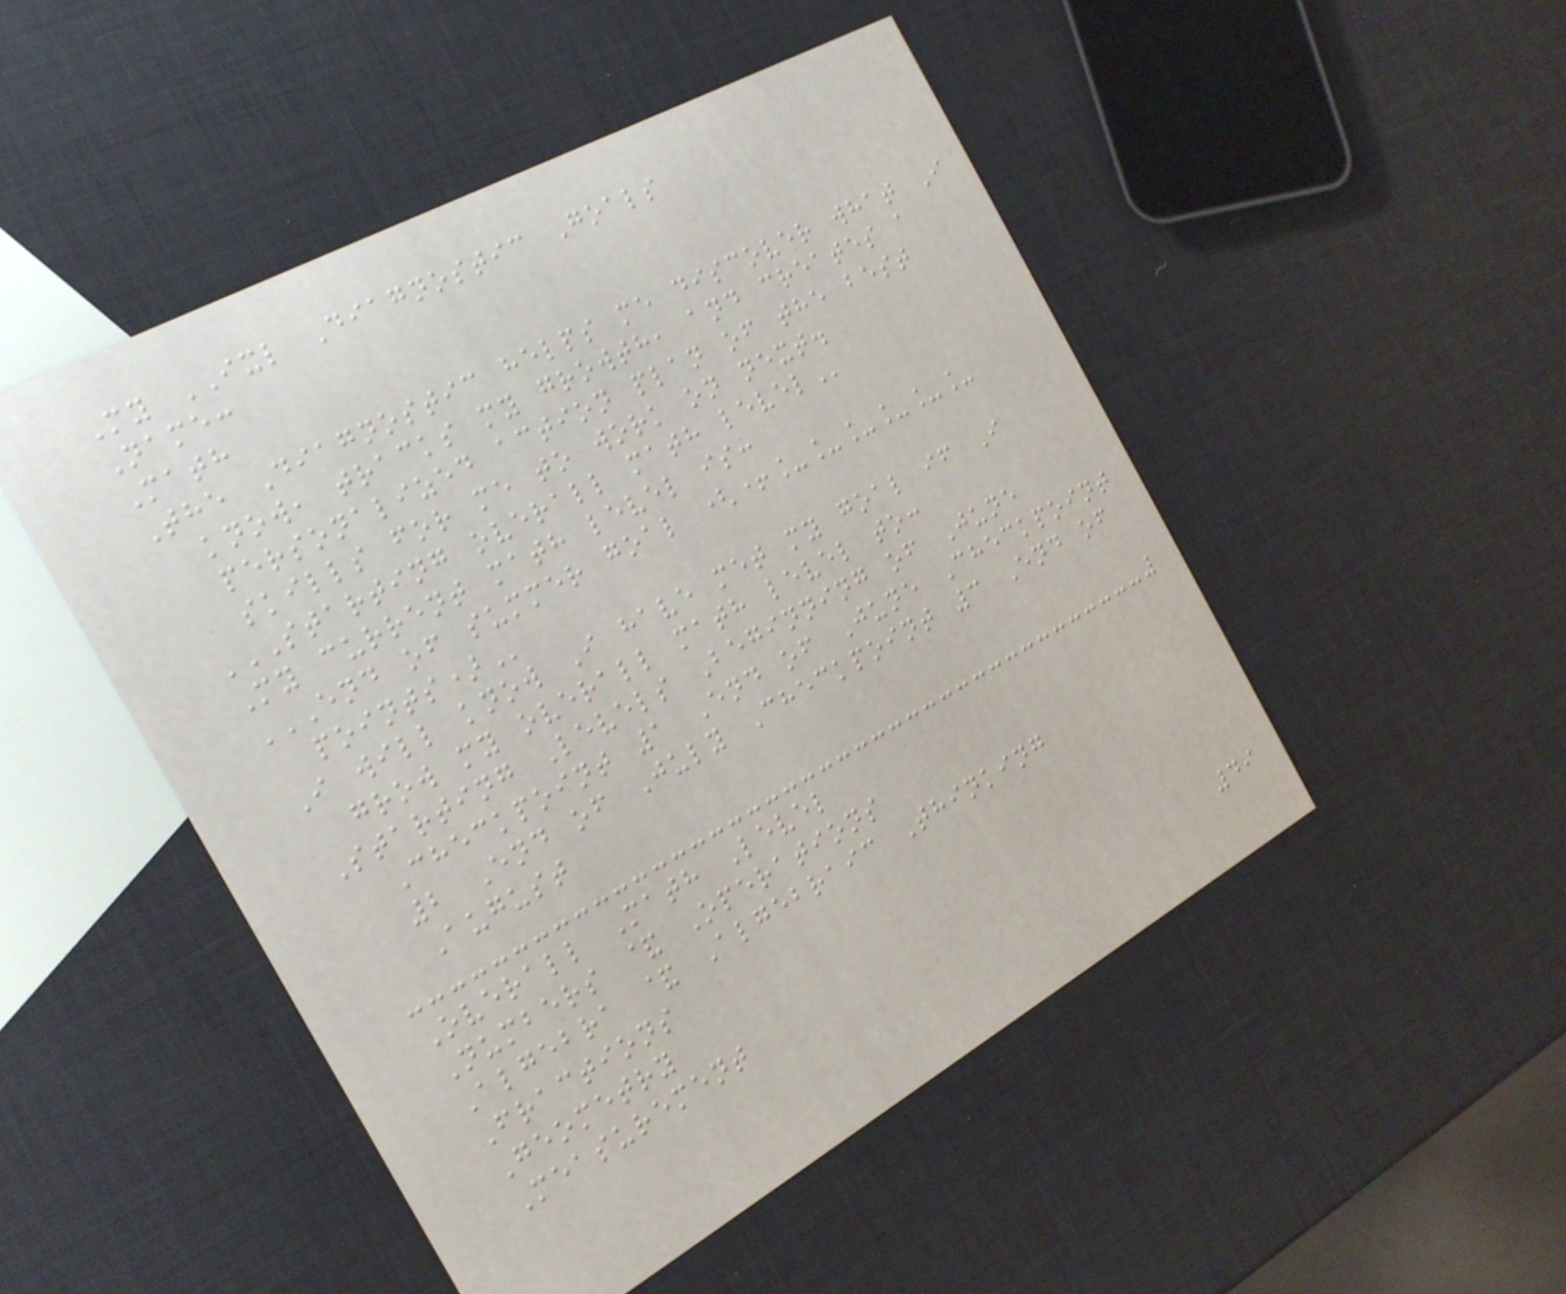My IXL Diagnostic Goals
Name:
Math
The Diagnostic helps me discover what I
know, tracks my growth, and creates a
personalized action plan of the best
skills for me to work on next.
STARTING OVERALL MATH LEVEL
My current math level is:
END OF SUMMER GOAL (+______
POINTS)
I will know I have met my goal if I
grow my overall math level to:
Starting Levels Beginning of June
Checkpoint 1 End of June Checkpoint
2 End of July Checkpoint 3 End of
August
Overall Math Level
Numbers & Operations
Algebra & Algebraic Thinking
Fractions
Geometry
Measurement
49
